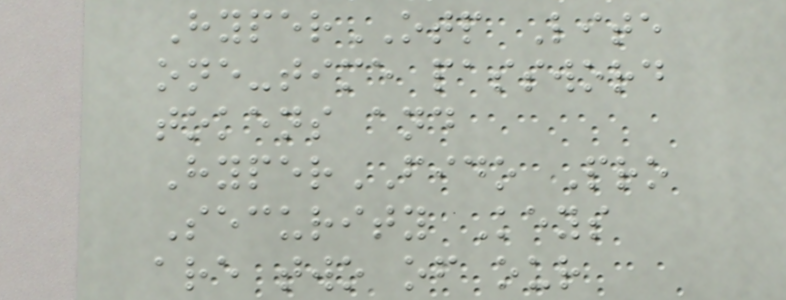HyperOTP Lite
one-time password
tokens and
HyperFIDO Pro
Security Keys
are two of our
